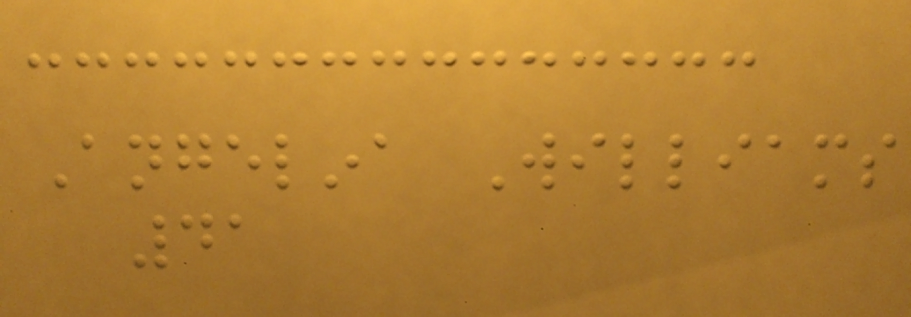Angelina Williams
41
